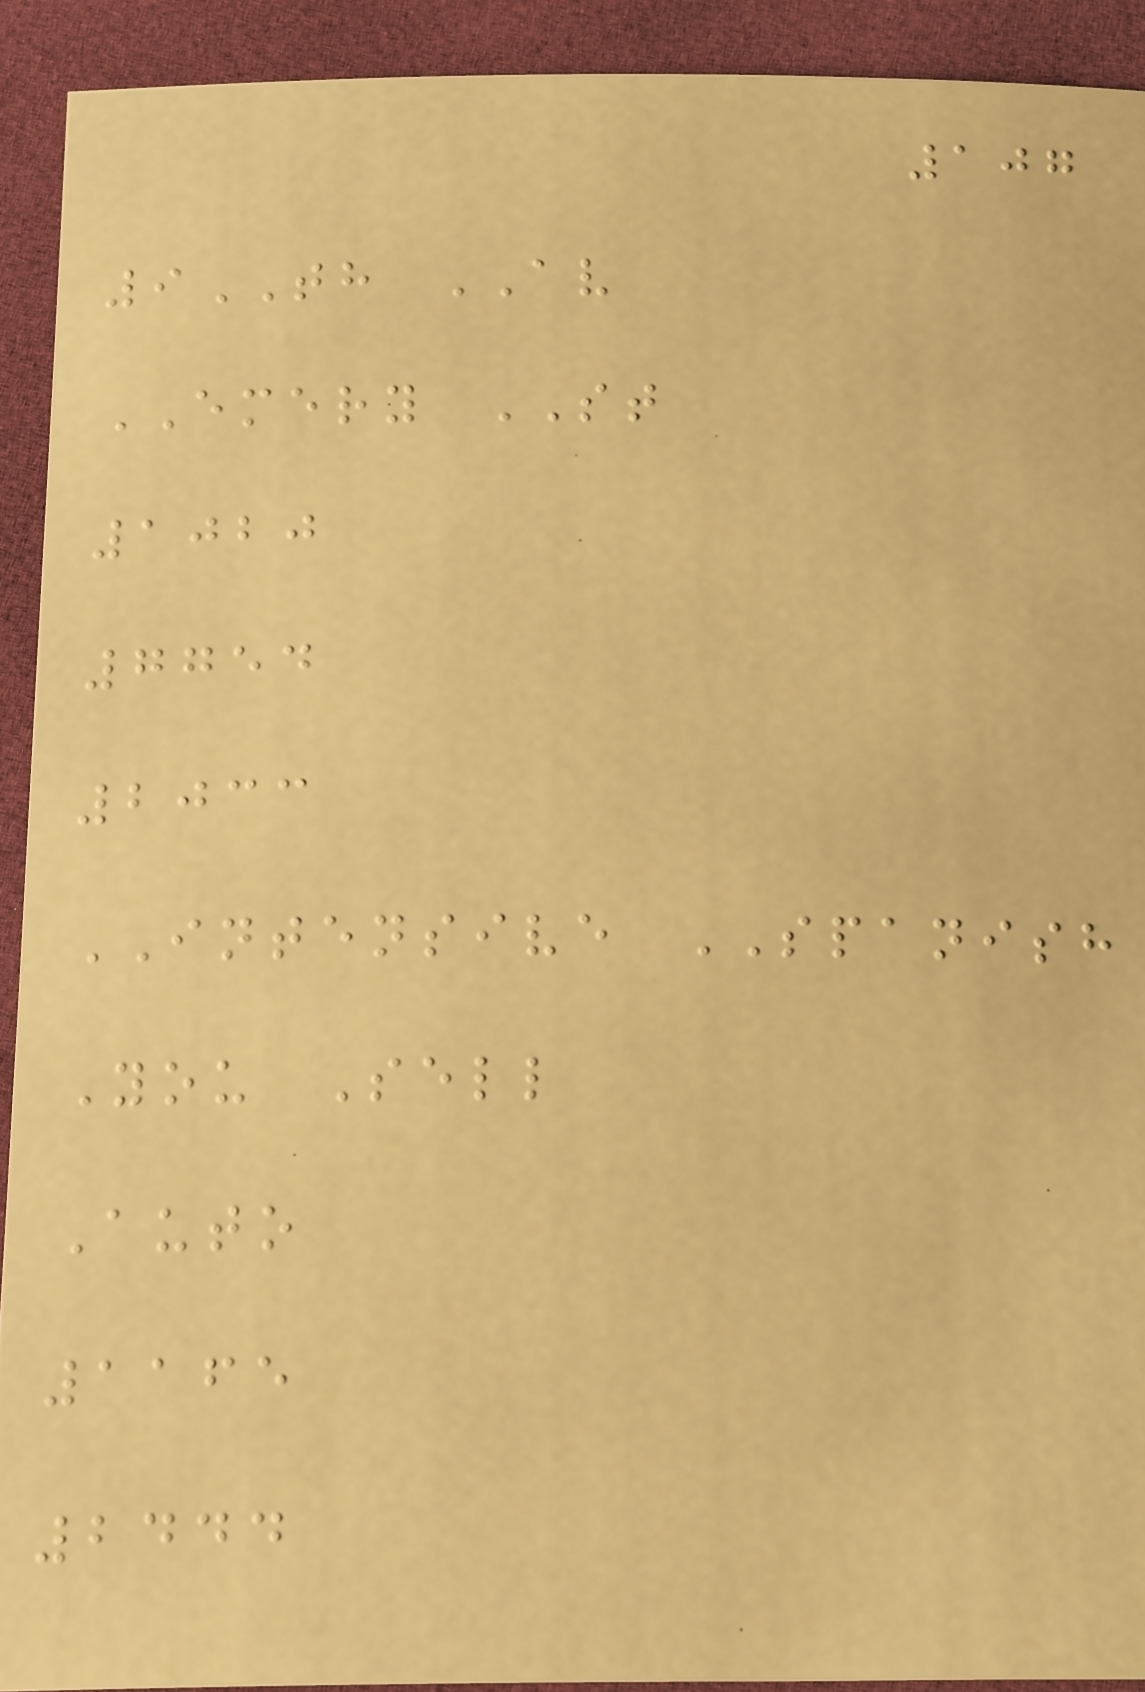107
9TH AV
EMERY ST
1020
7754
2033
INTENSIVE SPANISH
You Sell
Auto
1165
2444
